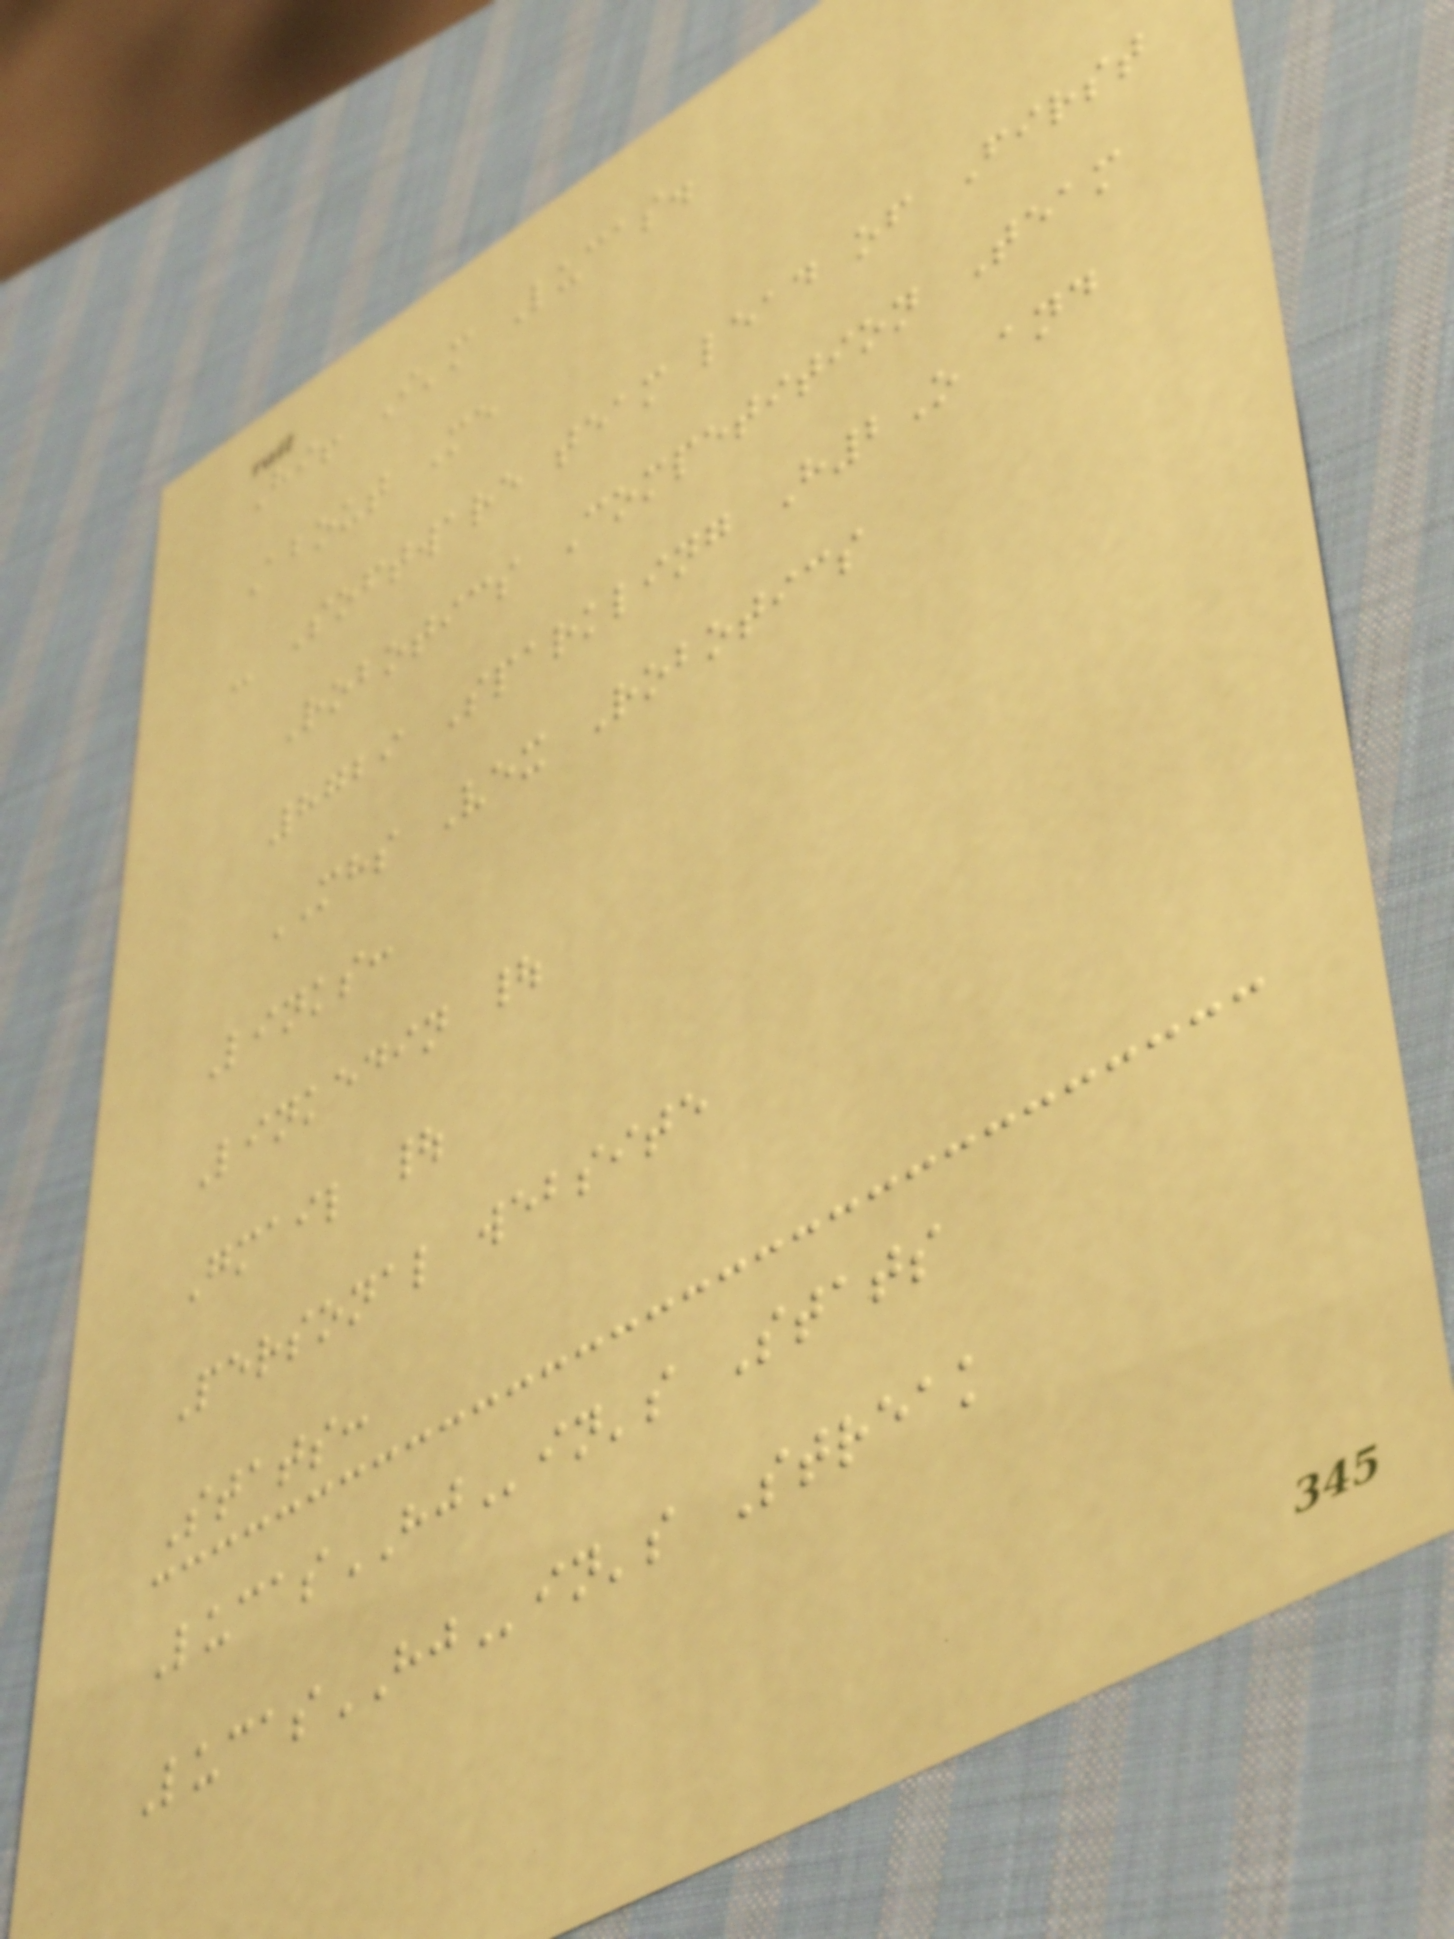Hi! I'm Lucas.
About Me
- Software team lead of First
Robotics Competition Team
8729 Sparkling H2O and
MHS Vex Robotics
Links:
Linkedin |
Gmail |
Personal website
Stats:
LucasHJin's Stats
LucasHJin's Streak
